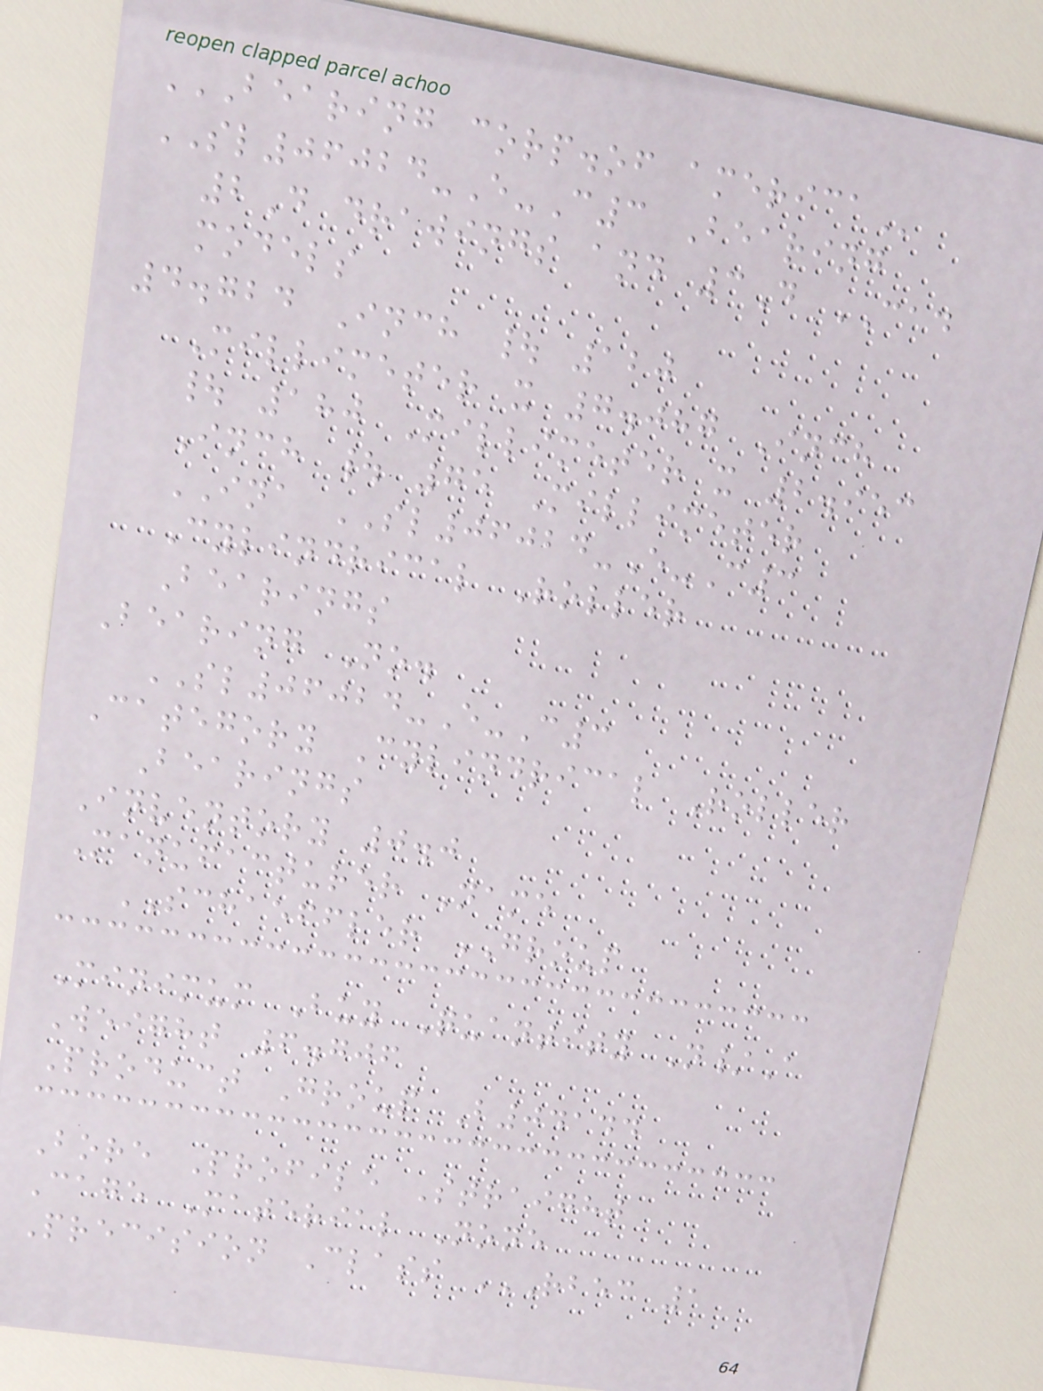BEARING CORP.OF AMERICA
SL06024-E-C3 Bearing
2D drawings and 3D CAD
models
4.724 Inch | 120
Millimeter x 7.087 Inch
| 180 Millimeter x 2.953
Inch | 75 Millimeter
INA SL06024-E-C3
Cylindrical Roller
Bearings
Bearing No.
SL06024-E-C3
Category Cylindrical Roller
Bearings
Inventory 0.0
Manufacturer Name
SCHAEFFLER GROUP
Minimum Buy Quantity N/A
Weight 6.706
Product Group B04144
Bore Profile Straight
Cage Material None
Precision Class RBEC 1
